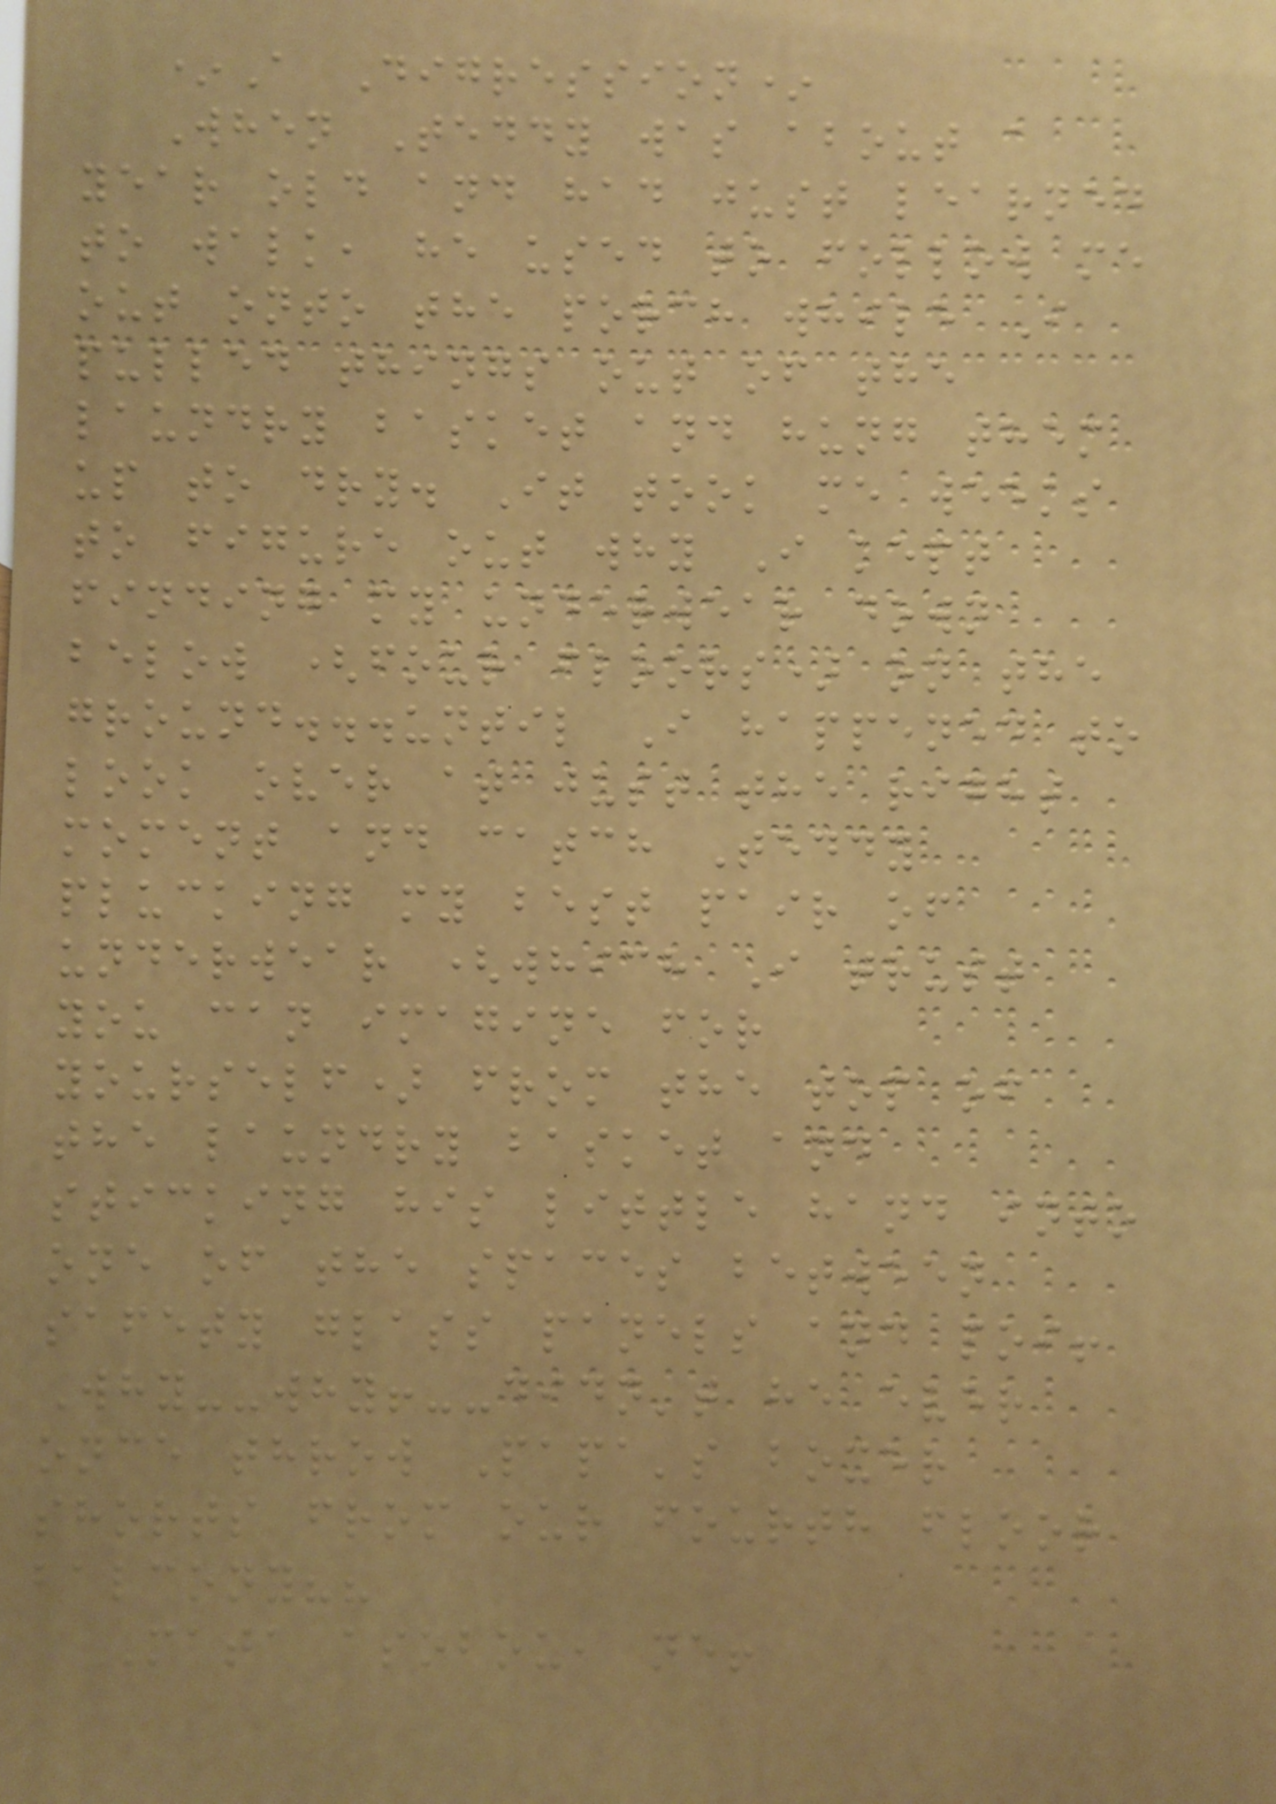*A Digression*
When Teddy was about a
year old and had just learned
to walk, he used to follow me
out onto the porch while I
pulled things out of the
laundry basket and hung them
up to dry. It took me weeks
to figure out why I kept
finding my underwear down
below (four floors) on the
ground...until I happened to
look over at just the right
moment and catch Teddy
plucking my best pair of
underwear (which I trust
you can imagine for
yourself) from the top of
the laundry basket and
sticking his little hand into
one of the spaces between
safety glass panels and poi!
Why--why!--didn't he ever
once throw Papa's boxer
shorts from our fourth floor
balcony??
Mata asobou, ne!
